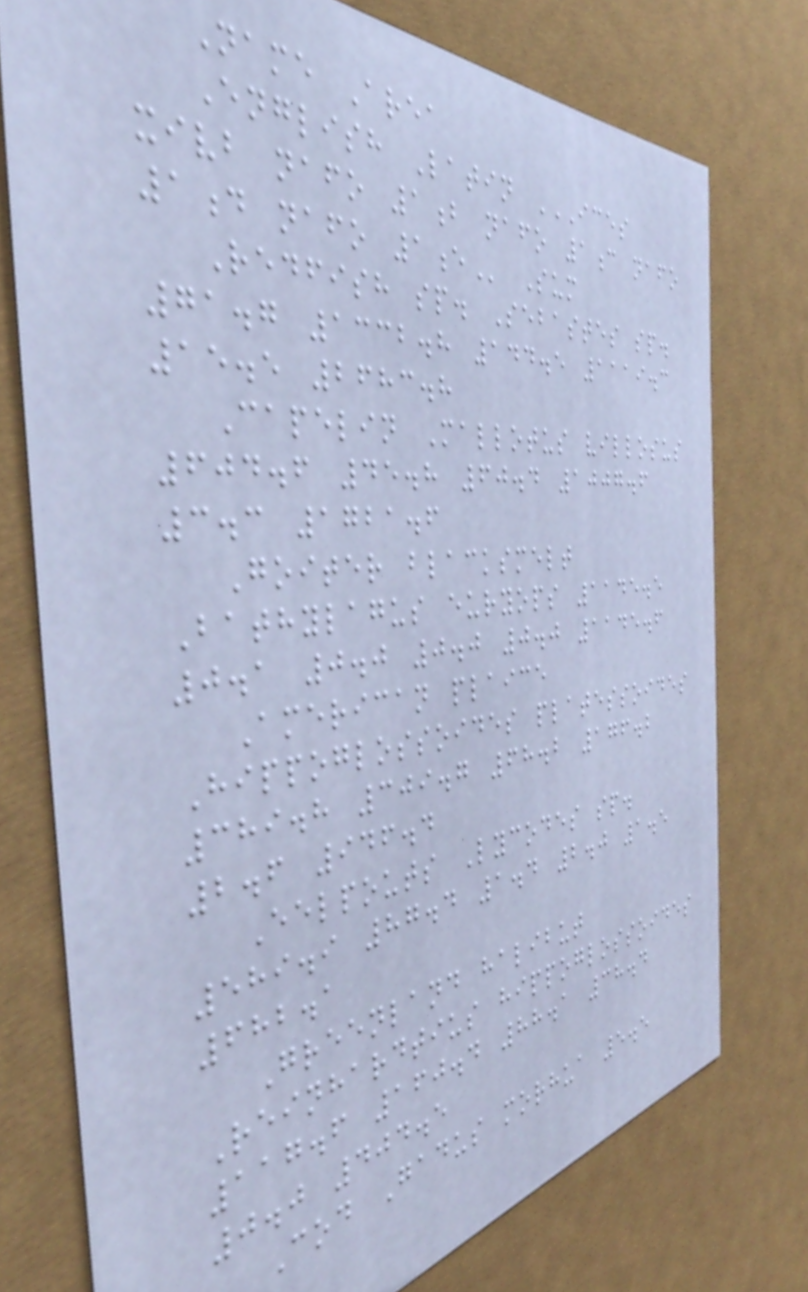Name Area
English Latin ICES
XIVB NAFO 1B NAFO 1C NAFO
1D NAFO 1E Sum
Redfish sp. Sebastes sp.
71.7 1332.8 144.5 1119.3
15.5 2683.8
Capelin Mallotus villosus
604.6 45.8 60.4 1007.6
3.3 1721.6
Goiter blacksmelt
Bathylagus euryops 1145.5
0.1 0.0 0.0 0.0 1145.6
American plaice
Hippoglossoides platessoides
389.8 309.7 68.2 176.2
2.6 946.4
Eelpouts Lycodes sp.
589.9 87.4 1.4 2.0 1.5
682.1
Greenland halibut
Reinhardtius hippoglossoides
117.6 160.4 88.1 38.4
0.0 404.5
Cod Gadus morhua 5.5
